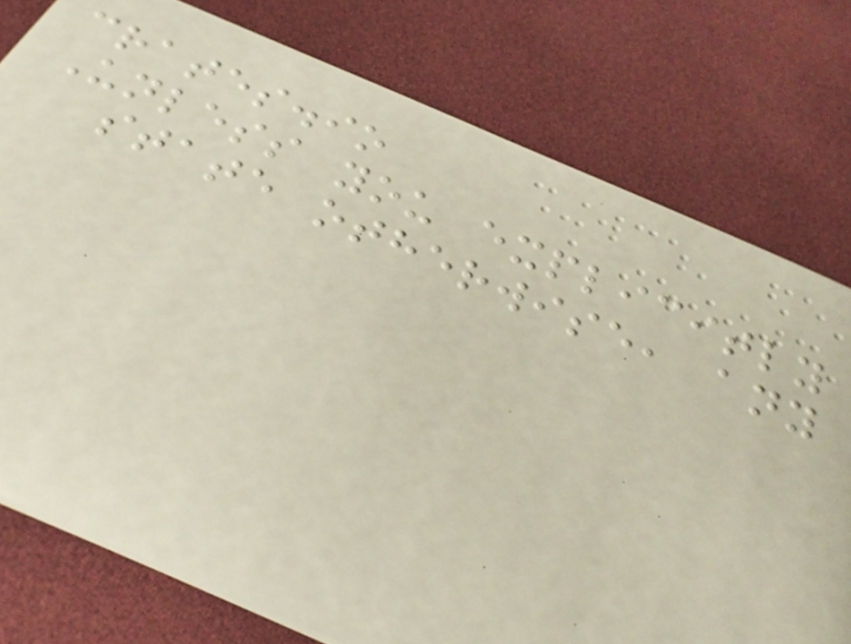crates.io
Unless you explicitly
state otherwise, any
